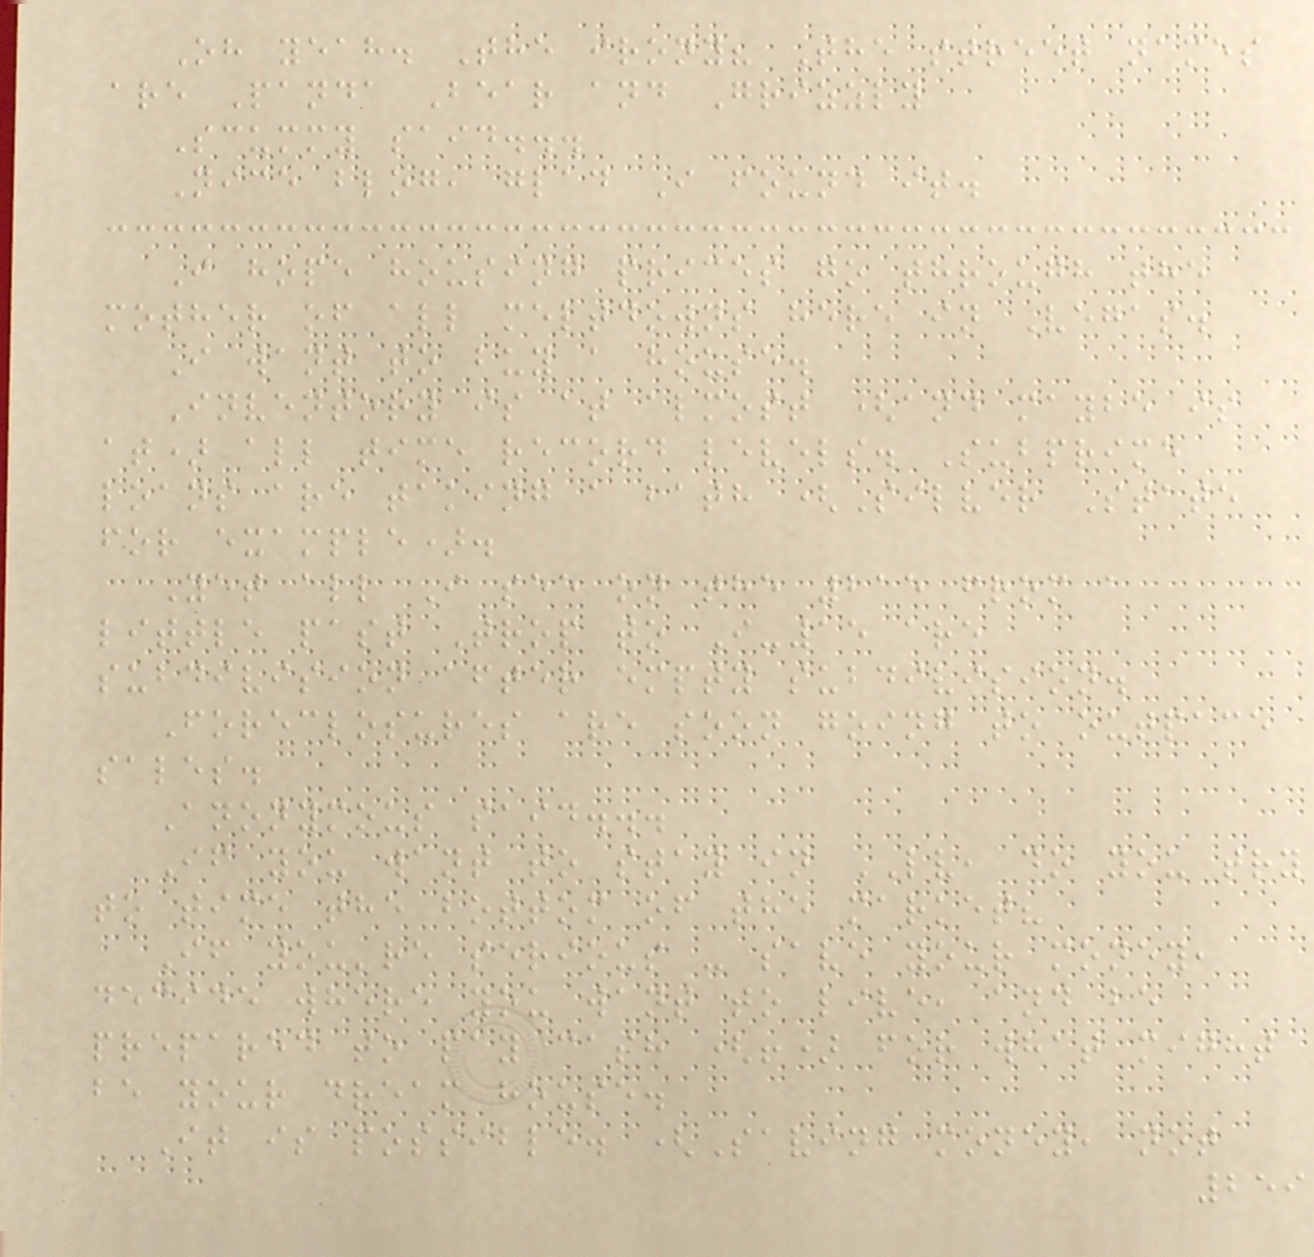Oh yeah. The irony? The street names
are Panda Bear and Grizzly
Scummy said...
Nice blog, glad I found it.
I hope housing prices go through the
mother of all meltdowns here in Vegas.
I want to buy a house.
Inventory is at almost (and maybe is
at) all time record levels. Subprime
loans are taking a bath (Silver State
for example).
Yet all I see on the 215 from a
little past Trop to I-15 are
subdivision after empty subdivision.
Foreclosures are soon going to outpace
sales.
Anonymous said...
If you want to stay in LV, do you try
to time the bottom of the market?
If you're serious - save your money,
decide where you want to live, and be
prepared to pay cash (!) for what might
be your dream house.
It is possible. (Saving money, not
259
